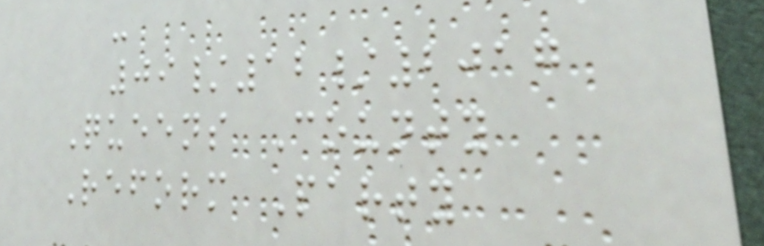-
09/12/2017
Queens County
Reform Party
